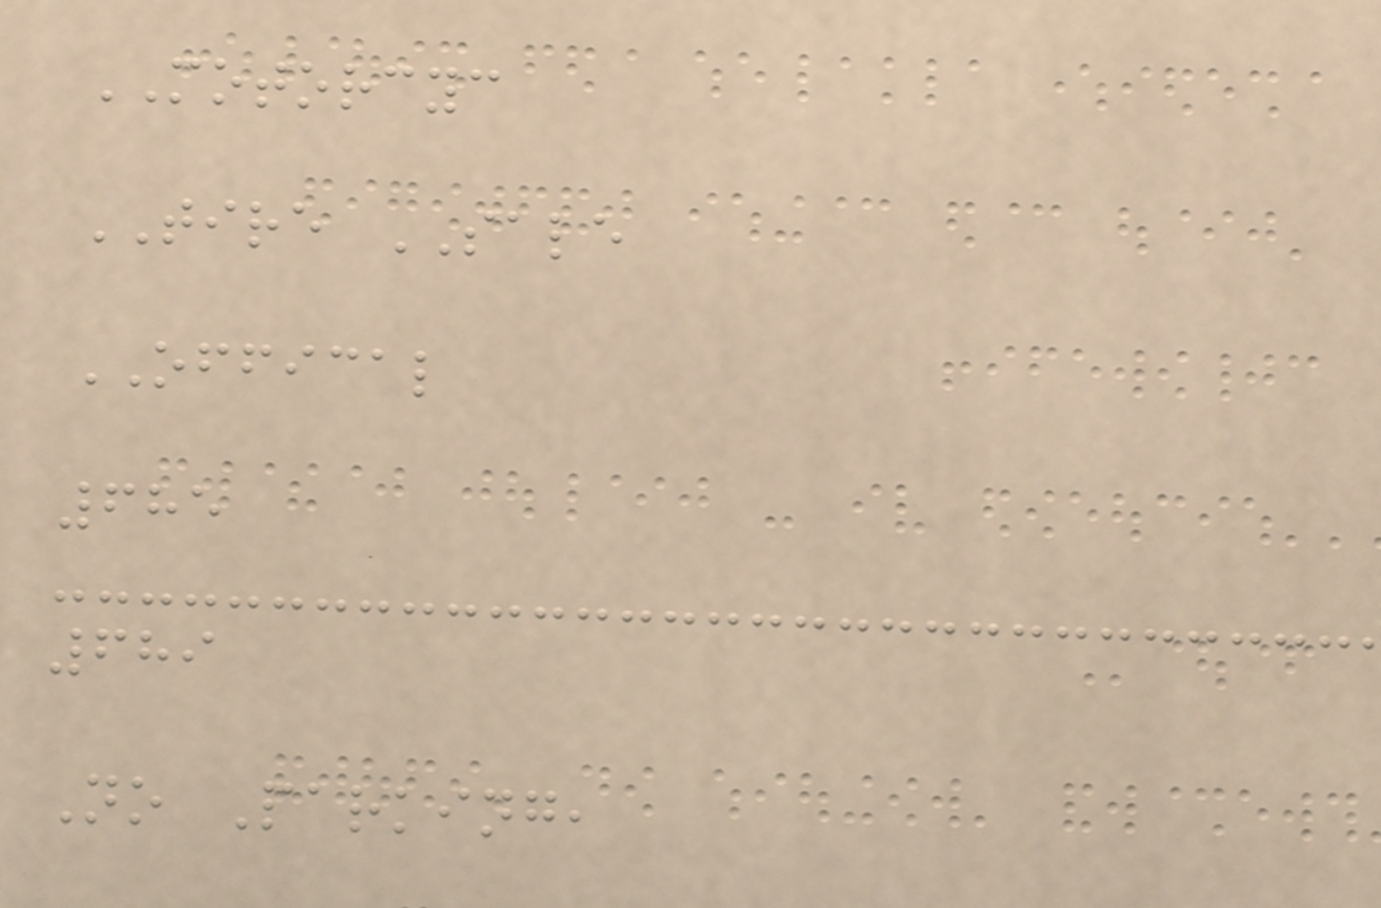MOTORCYC
TIRE SALE
OFFICAL
685
689
No Parking,
